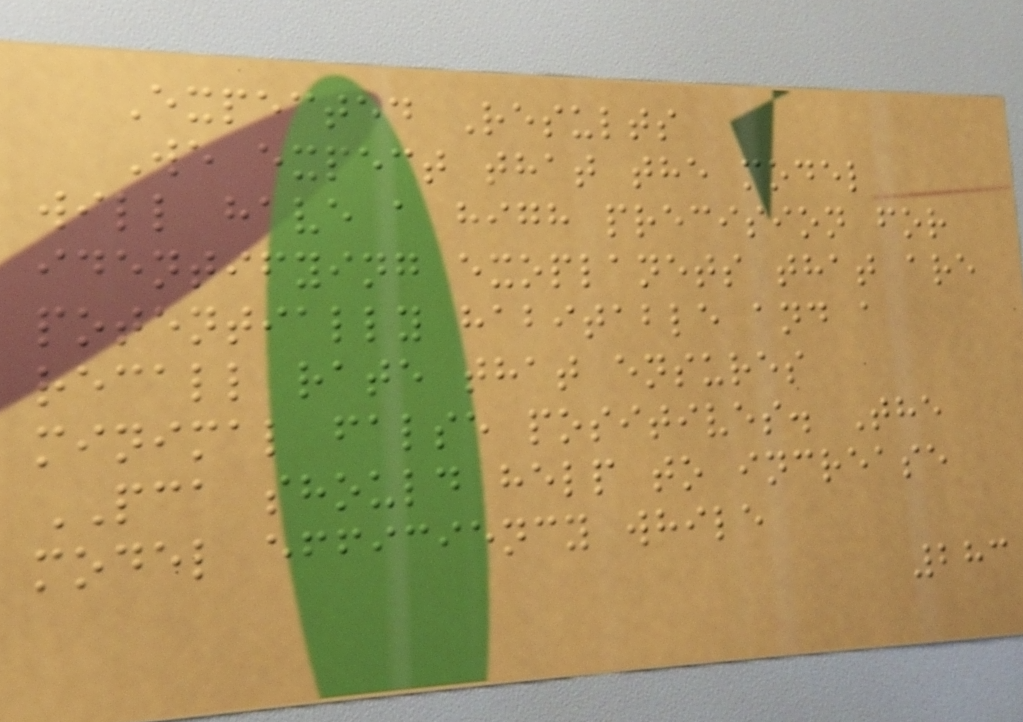Expected Results
We expect that the model
will have a high precision for
identifying exoplanets that are
potentially habitable and a
recall rate that ensures
minimal false positives. The
PCA should help to increase
model efficiency while
283
